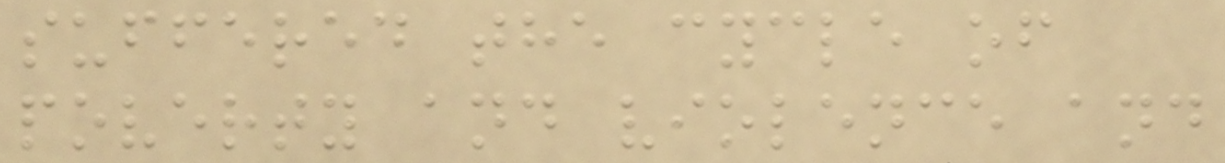suffered the cycle of
poverty and violence and
